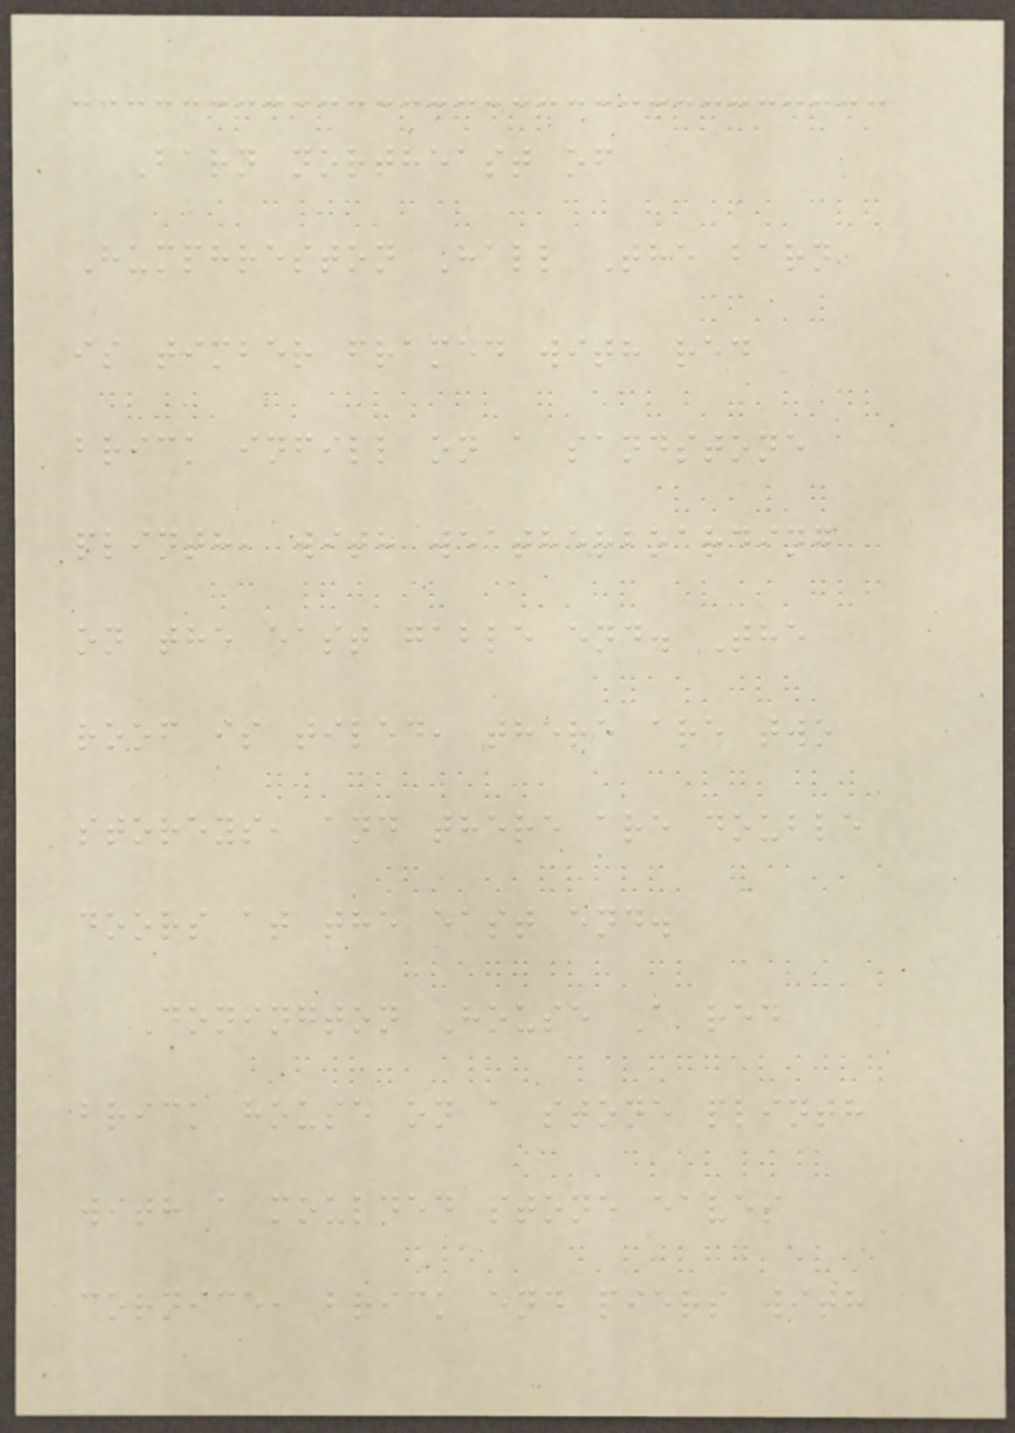Barn northeast of
Humphreston Hall The barn
is timber framed with red
brick infill on a sandstone
plinth, with weatherboarding
on the east gable end. The
roof is tiled, there are two
storeys, and there are double
doors at the east end.
Donington House A red
brick house on a stone plinth
with a moulded stone eaves
cornice, brick end piers with
